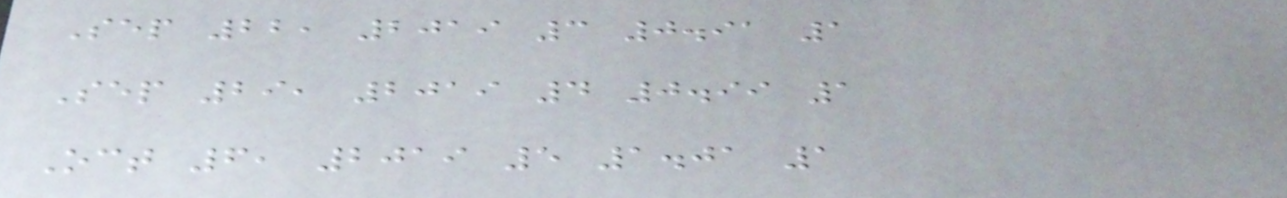Sep 22, 2019 3 0.91 1
Sep 29, 2019 4 0.99 1
Oct 6, 2019 5 1.01 1
